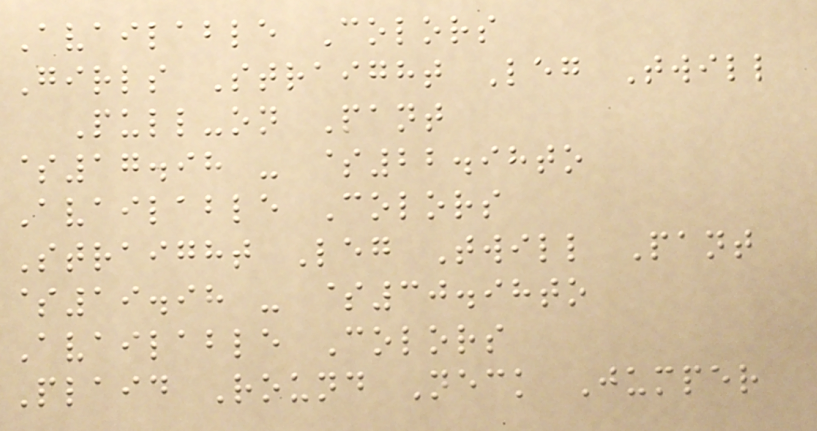Available Colors
Girls Straight Leg Twill
Pull-on Pant
$17.98 - $22.98to
Available Colors
Straight Leg Twill Pant
$19.98 - $30.98to
Available Colors
Plaid Round Neck Jumper
